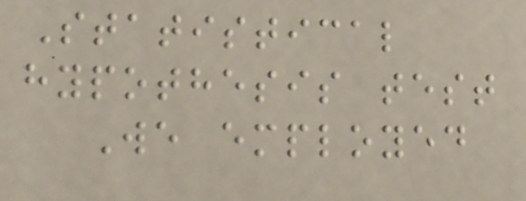Statistical
hypothesis test
We employed
